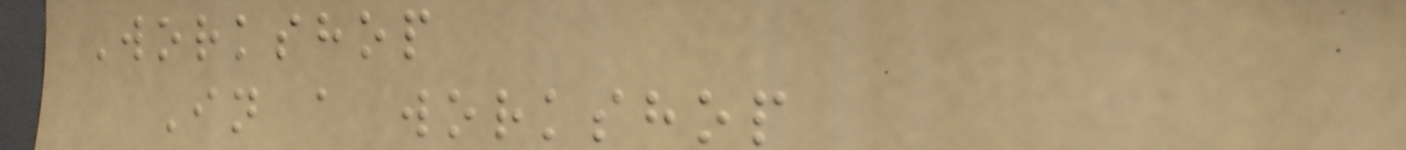Workshop
In a workshop
